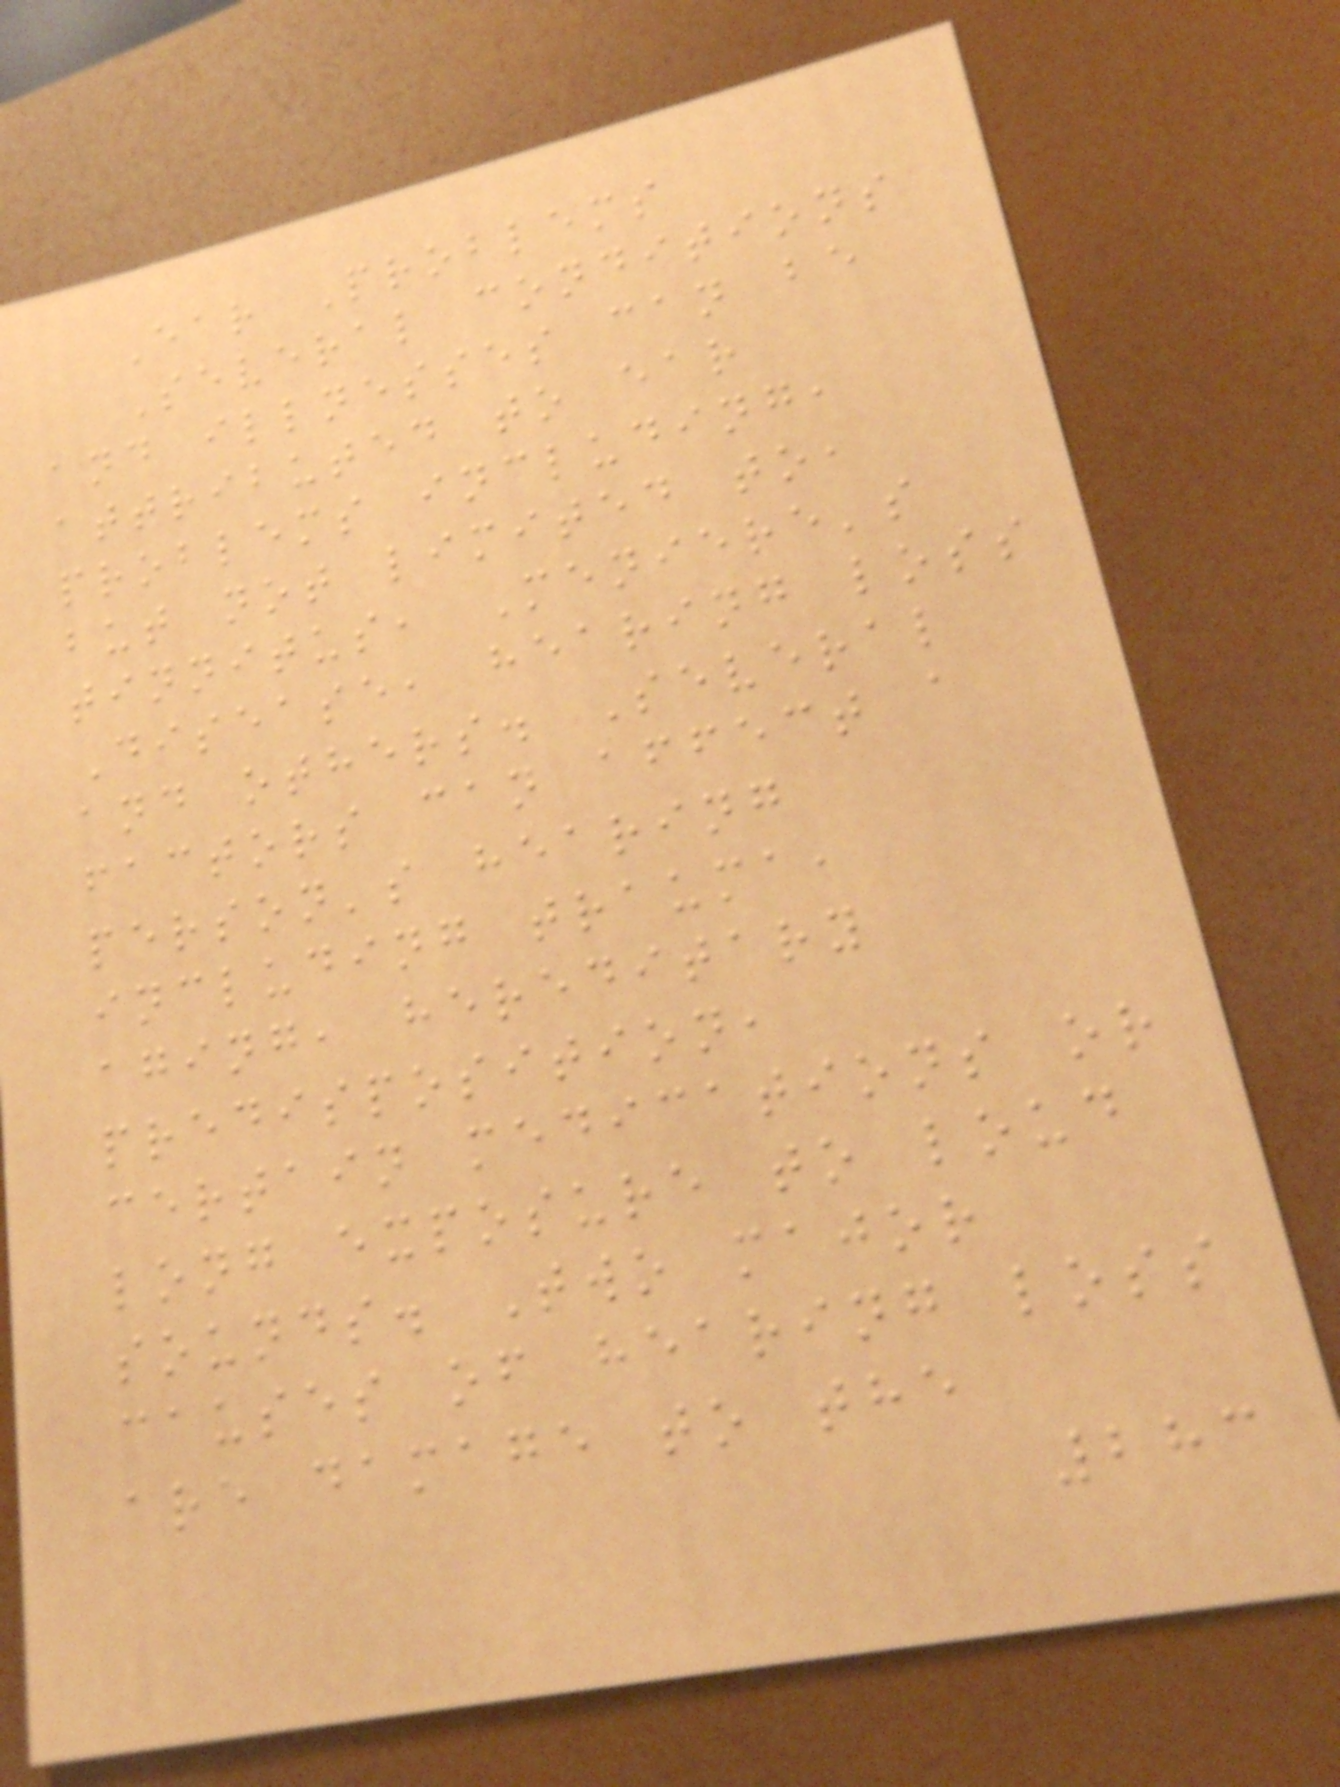Ear Problems
Several conditions
and illnesses can be
attributed to ear
problems including,
but not limited to,
tinnitus, Meniere's
Disease, hearing loss
and others. Several
factors can affect a
person's hearing
including trauma,
aging, hereditary
predisposition,
certain medications or
long exposure to loud
sounds. Two major
causes of hearing loss
are damage to the
283
